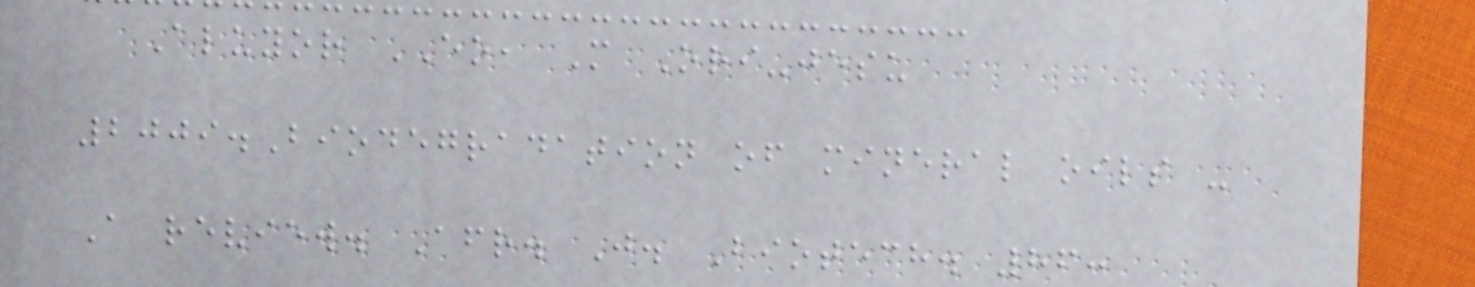Aluyor EO, M Ori-jesu
2009.Biodegradation of mineral oils -
A review. Afr. J. Biotech. 86:
